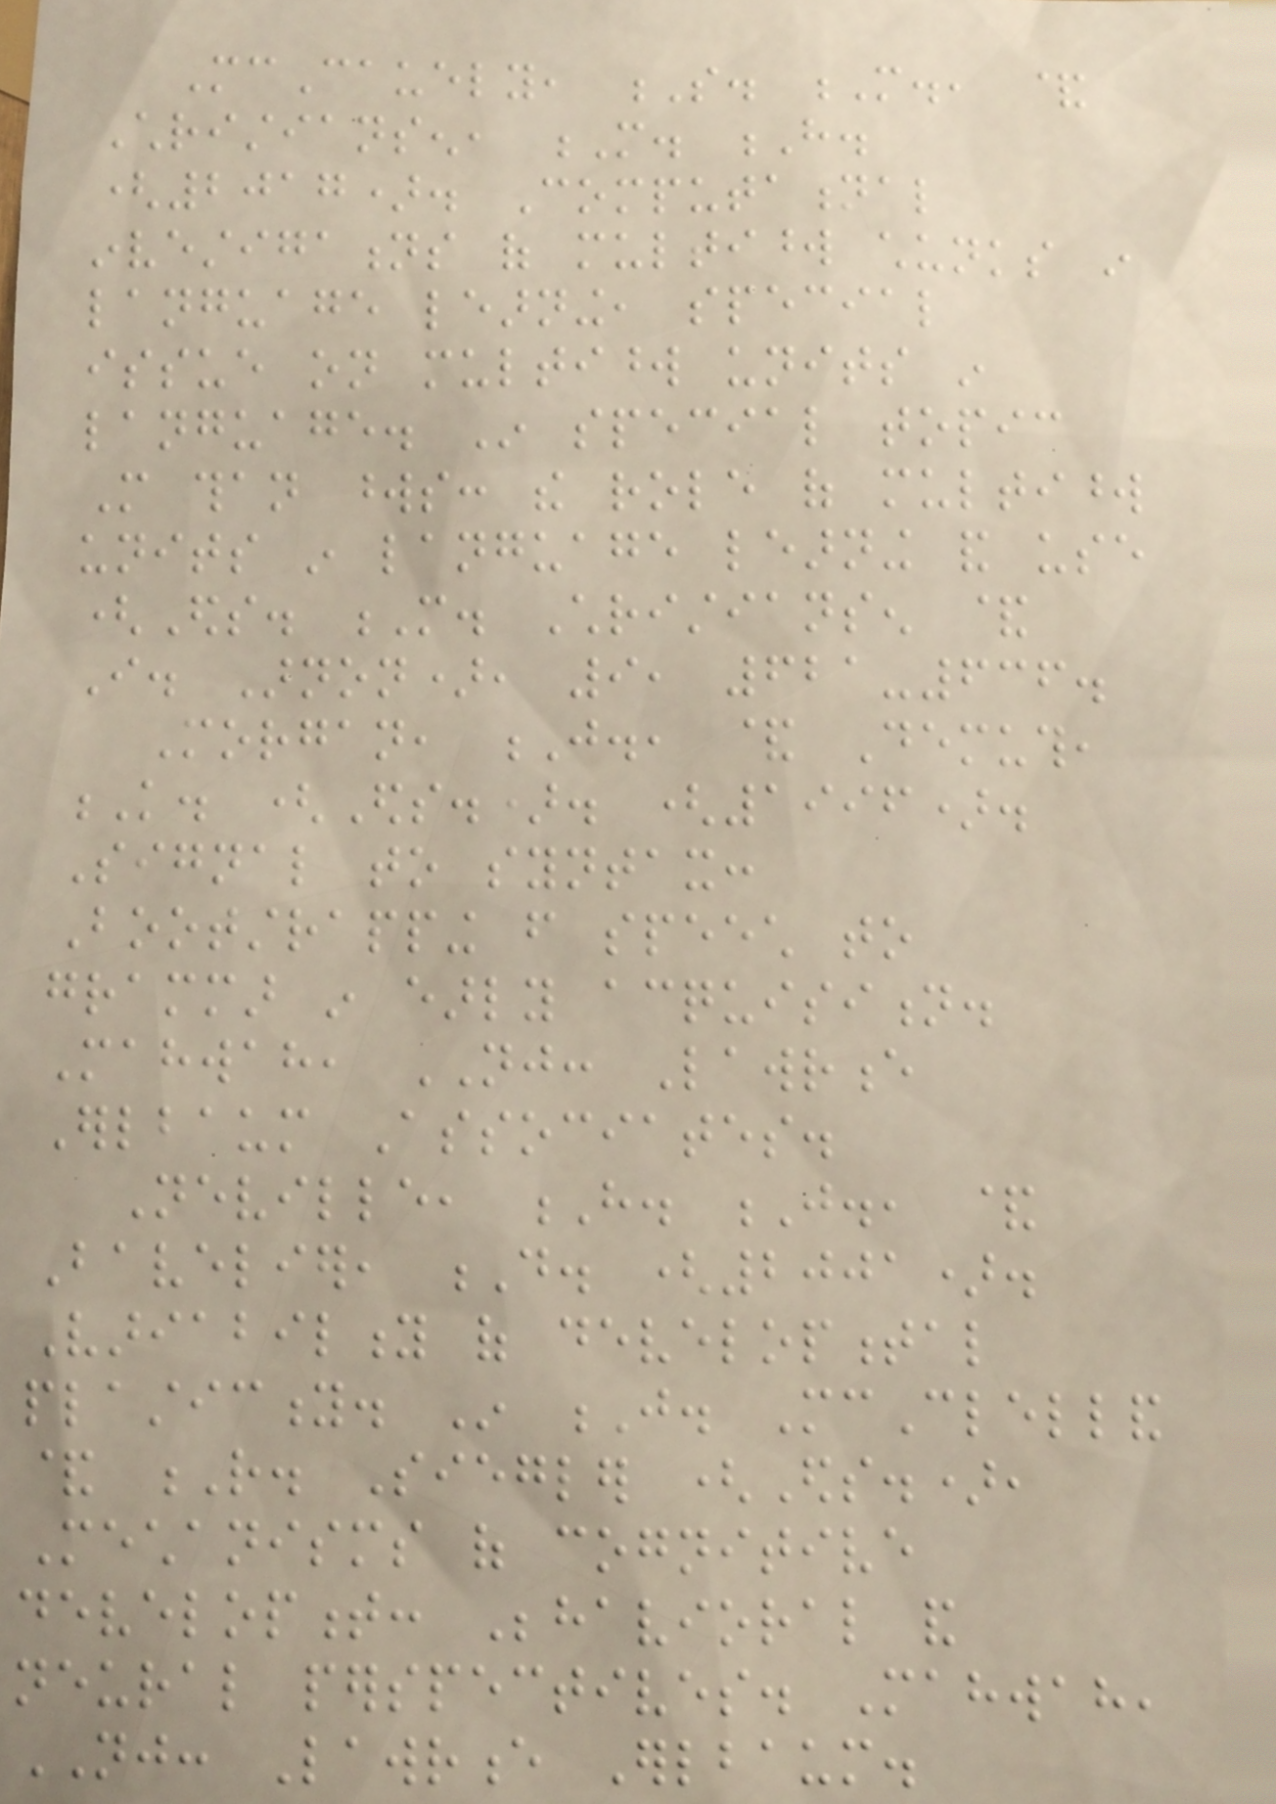McCauely, S. M., &
Christiansen, M. H.
(2017). Computational
investigations of multiword chunks in
language learning, special
issue on multiword units in
language. In special topic
More than words: the role of multiword
units in language learning and use
(Eds. M. Christiansen &
I. Arnon), 9, 621-636.
Morgan, J., & Demuth,
K. (Eds.). (1996).
Signal to syntax:
Bootstrapping from speech to
grammar in early acquisition.
Mahwah, NJ: Lawrence
Erlbaum Associates.
Neville, H. J., &
Bavelier, D. (2001).
Variability of developmental
plasticity. In J. McClelland
& R. Siegler (Eds.),
Mechanisms of cognitive
development: Behavioral and
neural perspectives. Mahwah,
NJ: Lawrence Erlbaum.
